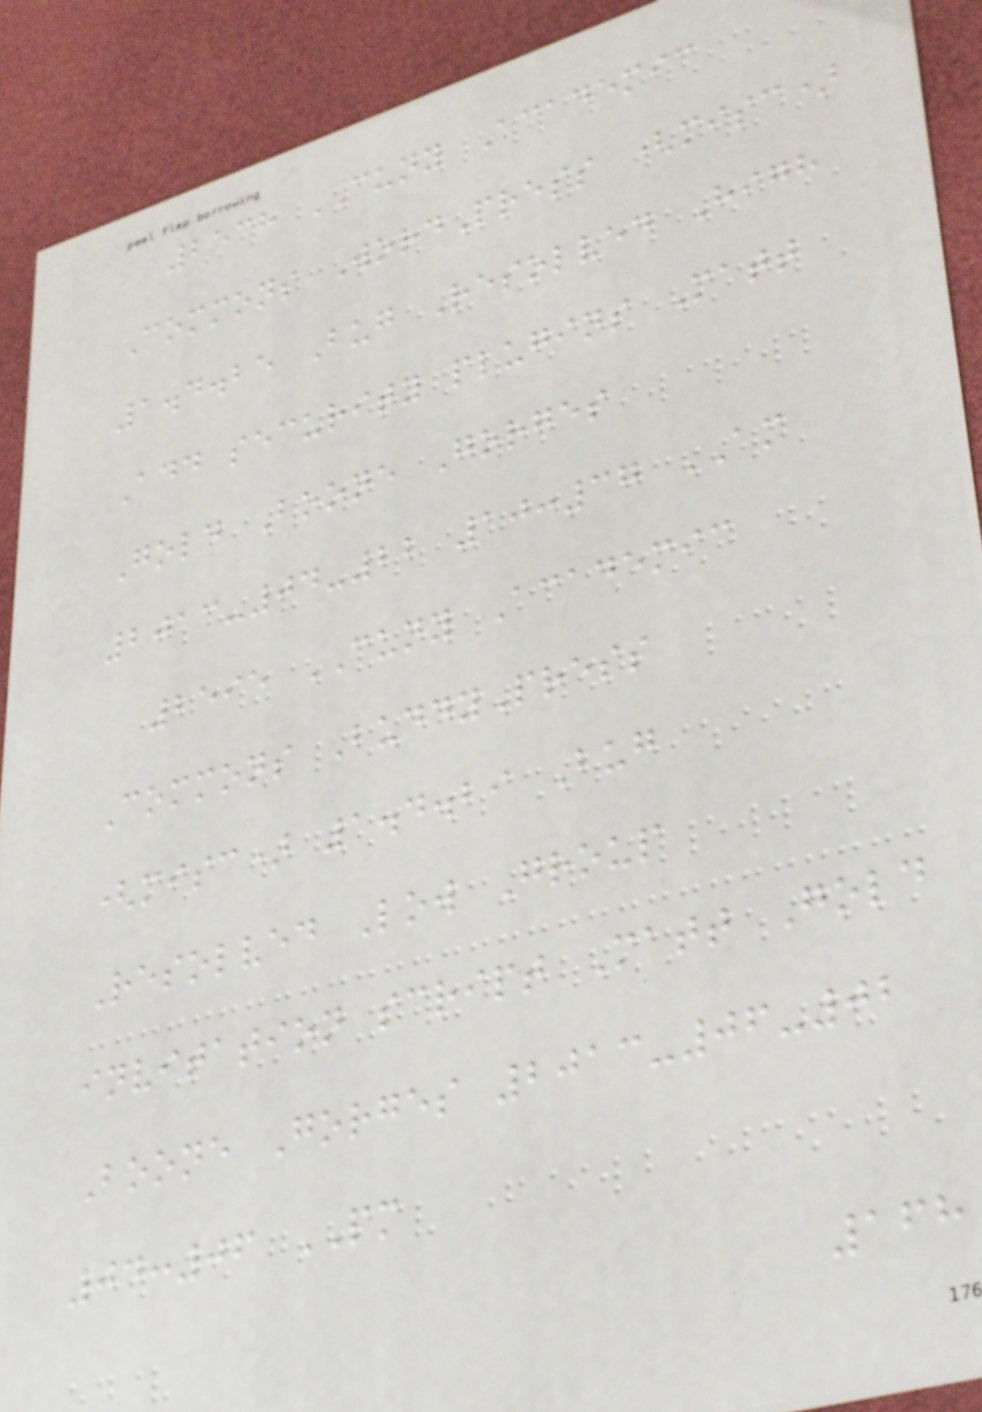2538 CUNY Academic
Commons WordPress (misc)
1.4.25 Bug Resolved High
Add security plugins Matt
Gold Boone Gorges
2013-04-22 10:37 AM
2595 CUNY Academic
Commons BuddyPress
(misc) 1.4.29 Bug
Resolved Low Group
invitation script Matt Gold
Boone Gorges 2013-06-02
04:06 PM
168
